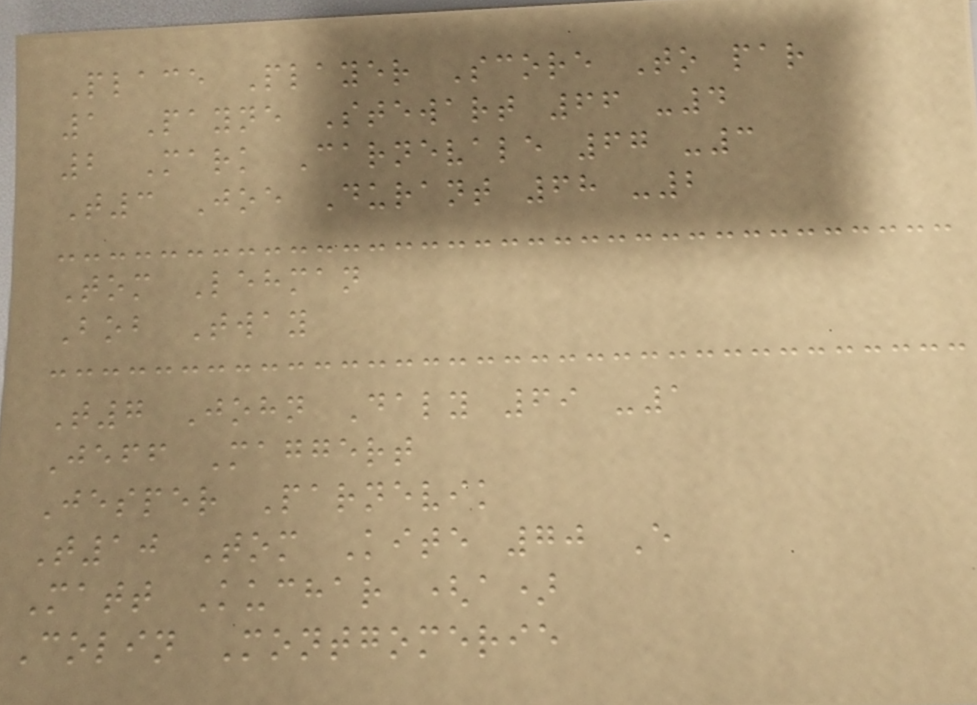Place Player Score To par
1 Payne Stewart 66 -4
2 Mark Carnevale 67 -3
T3 Joe Durant 68 -2
Tom Lehman
Bob Tway
T7 John Daly 69 -1
Jeff Maggert
Jesper Parnevik
T10 Tom Kite 70 E
Matt Kuchar (a)
Colin Montgomerie
